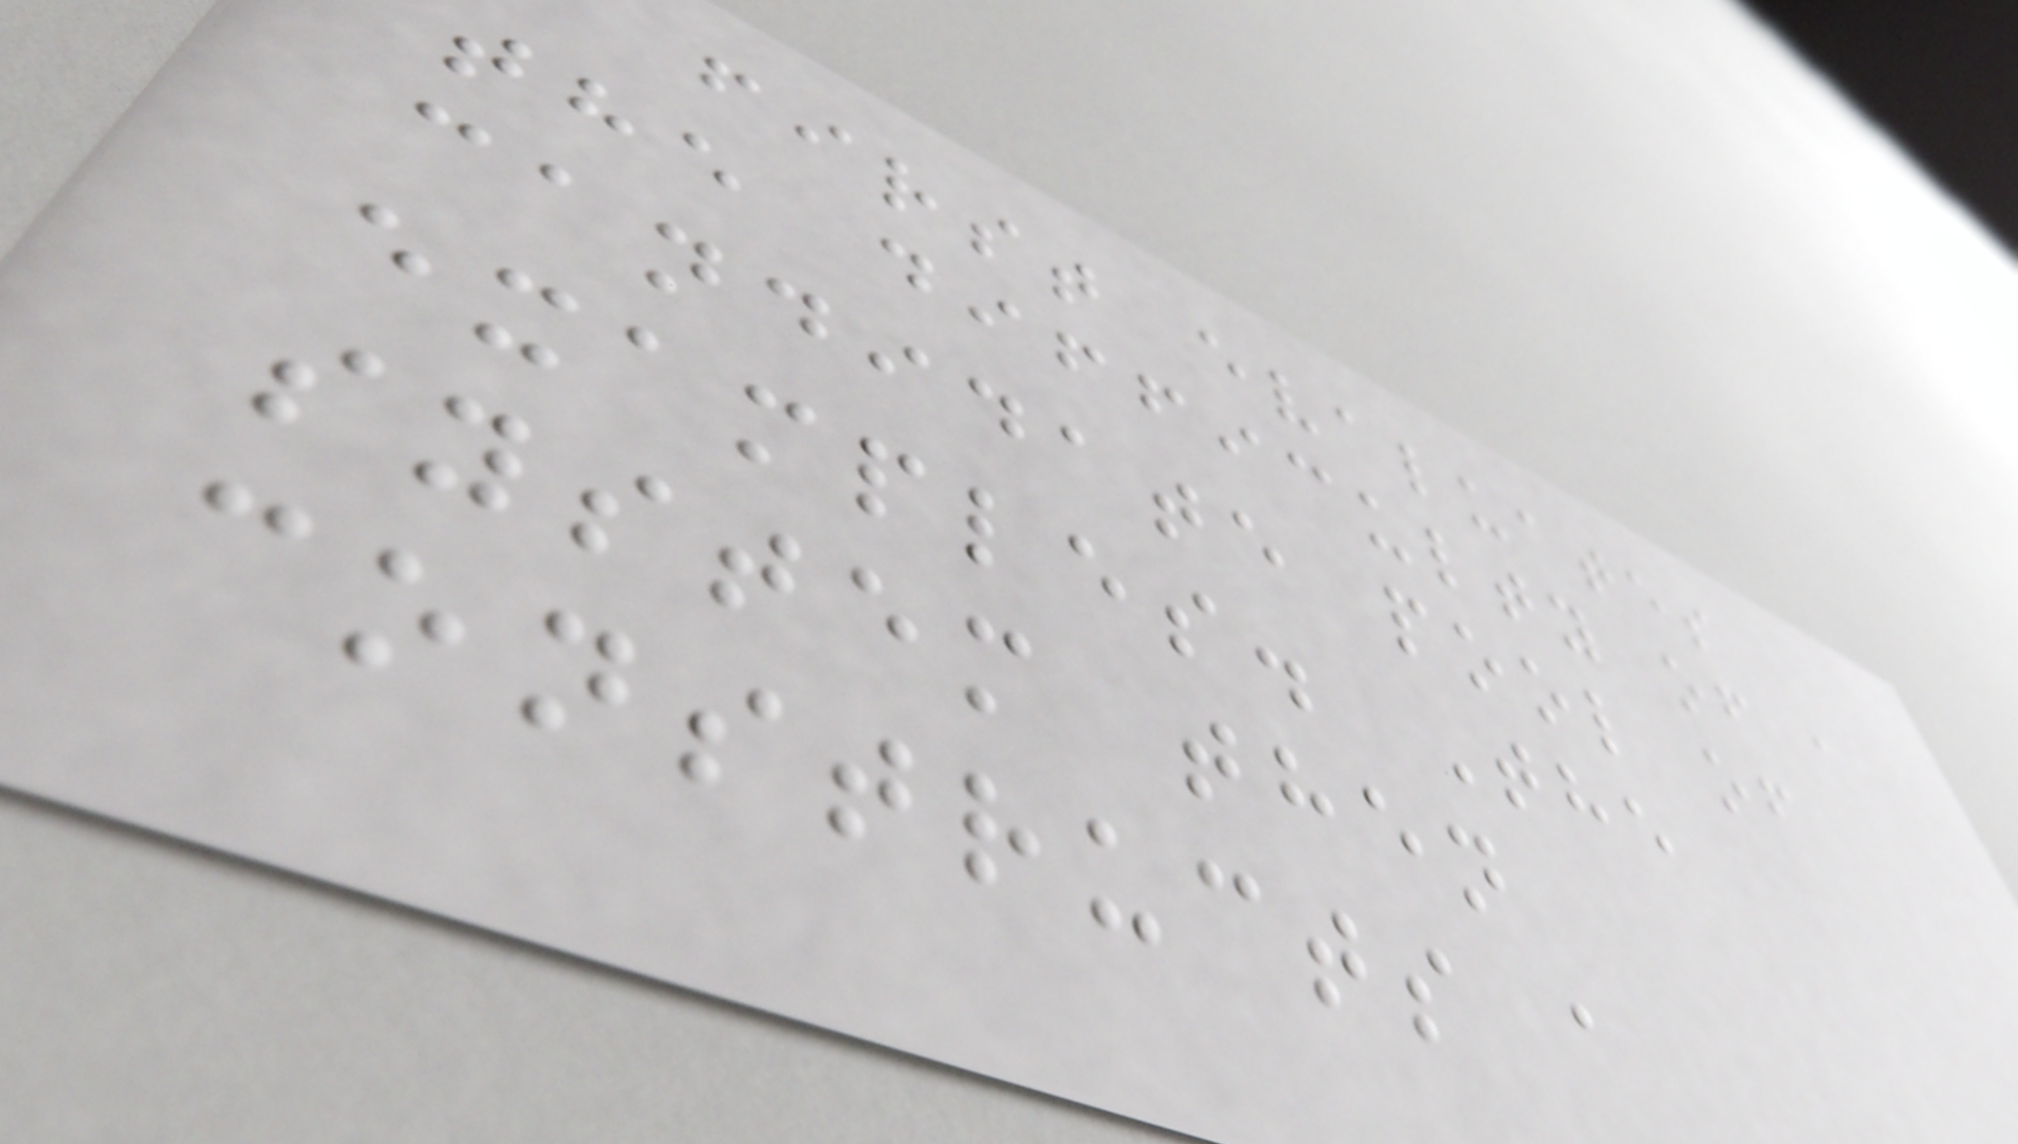first evaluates
the difficulty of a
candidate pool of
examples. The
system then
constructs a
